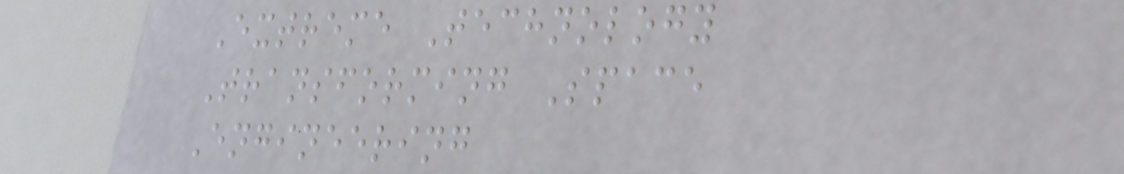Extreme Technology
Transforming Space
Engineering
